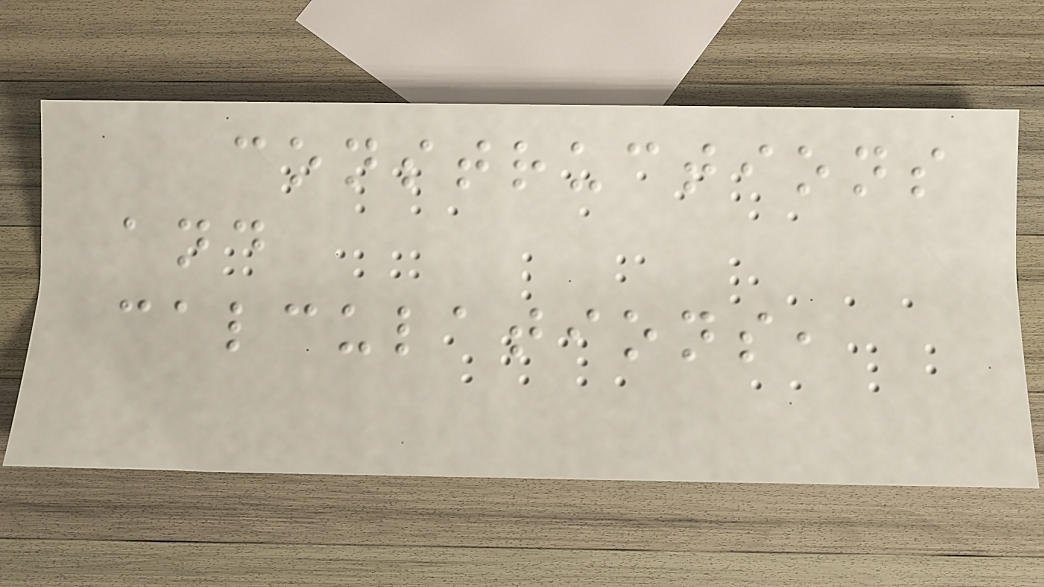constructions
and
calculations,
